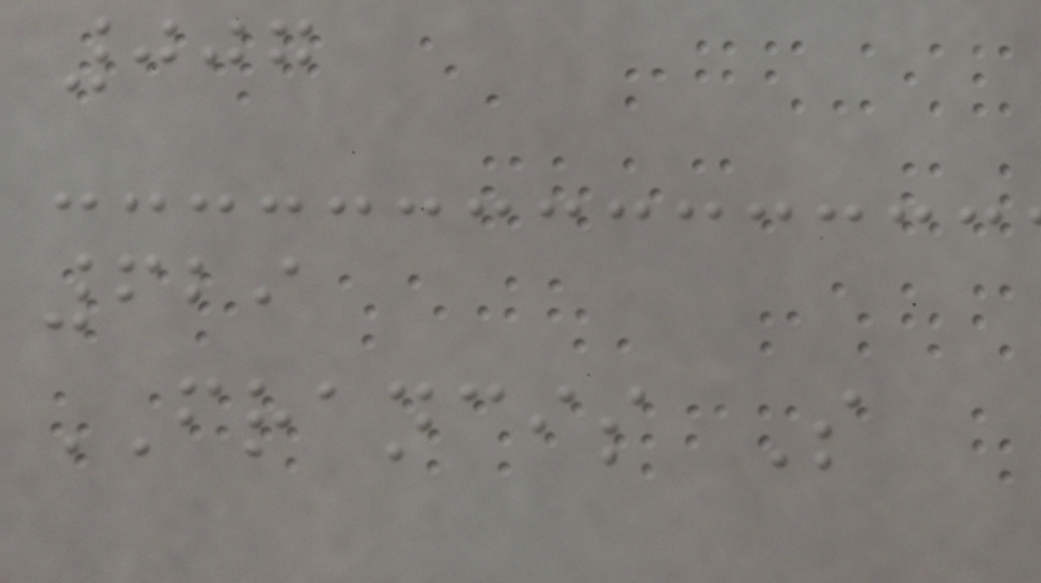007
629
FRANCIS S
